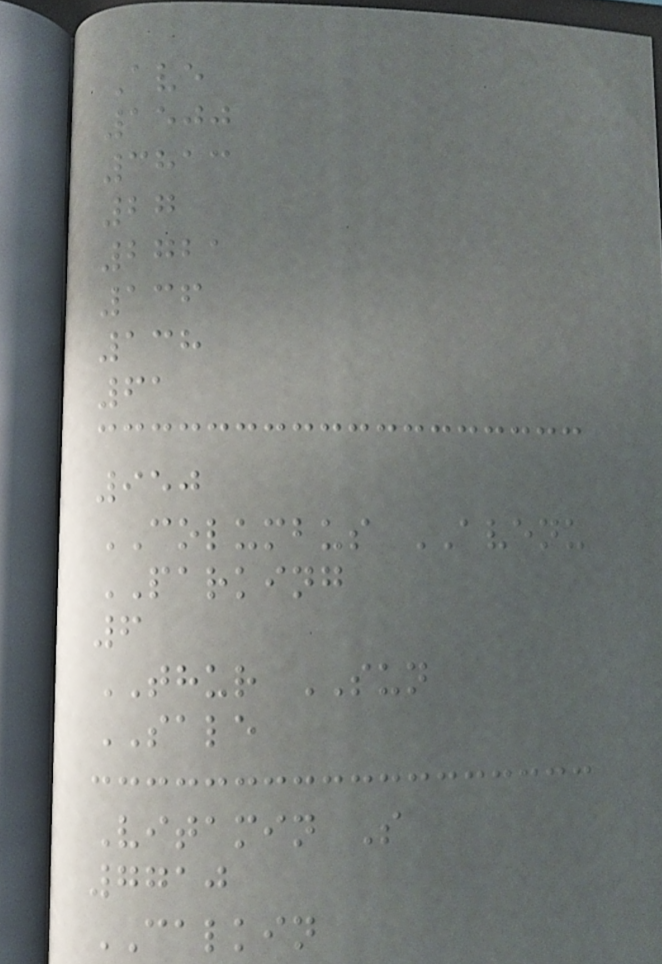Ave
1500
3813
27
2721
136
138
61
950
COLUMBUS AVENU
PARKING
6
THUR SUN
SALE
Vitamin S
7710
CALKIN
